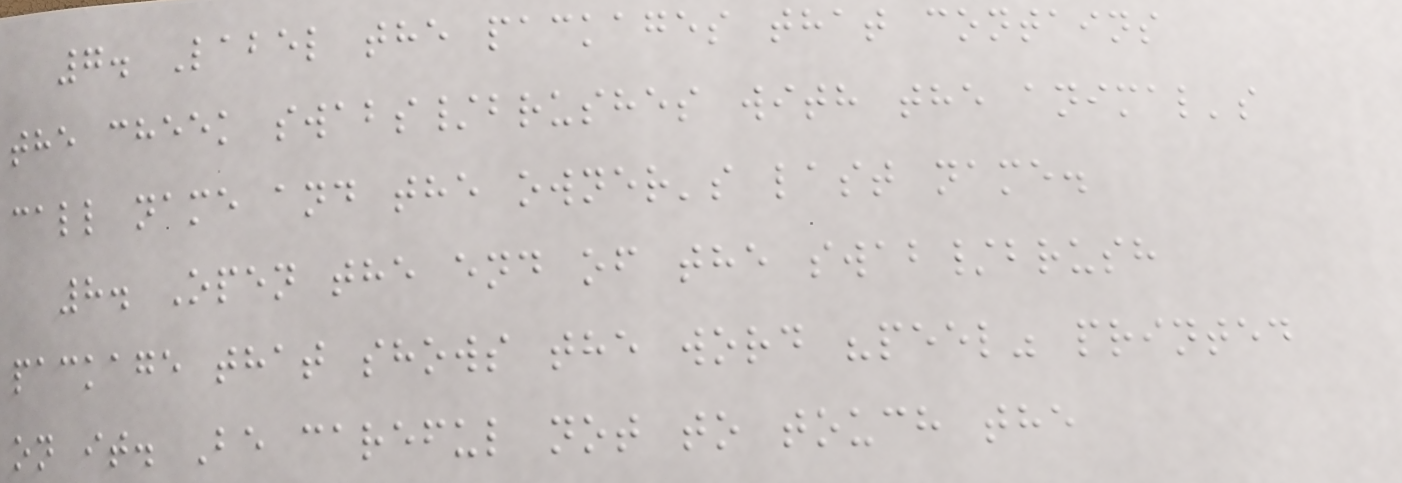7. Label the packages that contains
the cheek swabs/brushes with the animal's
call name and the owner's last name.
8. Open the end of the swab/brush
package that shows the word "peel" printed
on it. Be careful not to touch the
